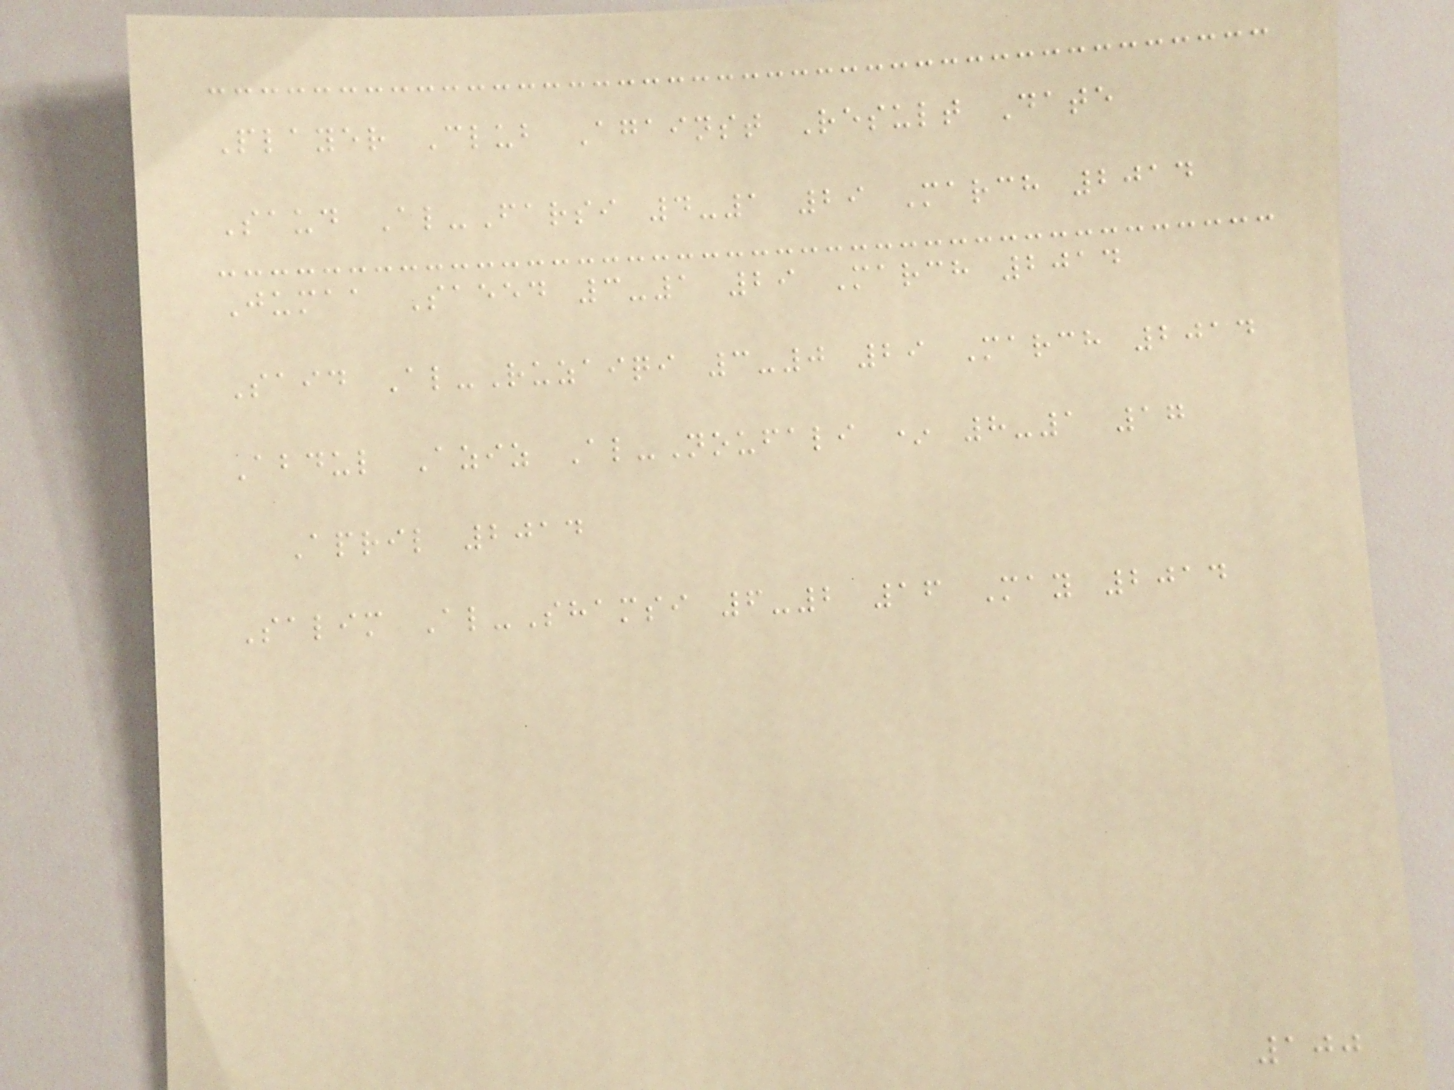Player Club Against Result Date
Saud Al-Farsi 4-1 29 March 2014
Jumaa Saeed 3-1 29 March 2014
Said Al-Ruzaiqi 3-0 29 March 2014
Abdul Aziz Al-Noufali * 8-1 17
April 2014
Salim Al-Shamsi 6-2 16 May 2014
100
